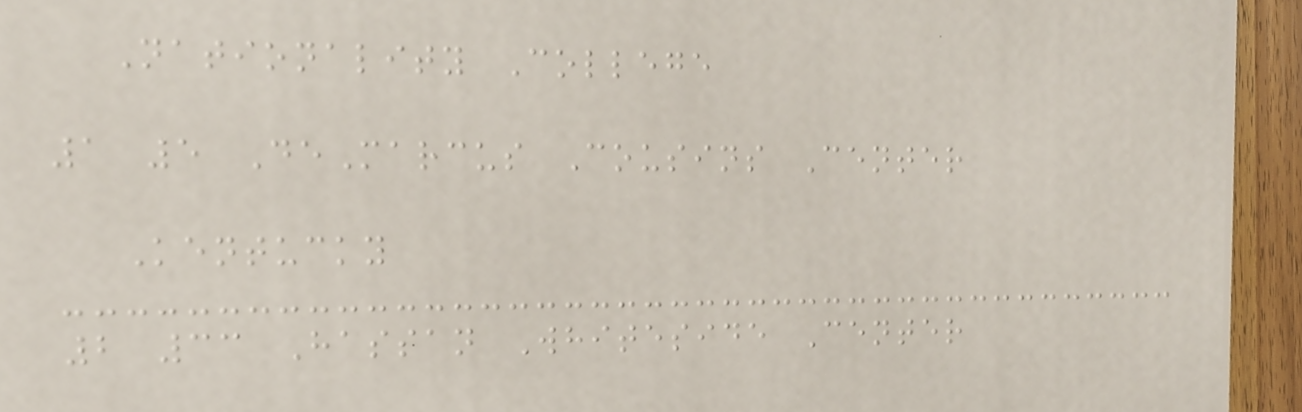Nationality College
1 5 DeMarcus Cousins Center
Kentucky
2 33 Hassan Whiteside Center
